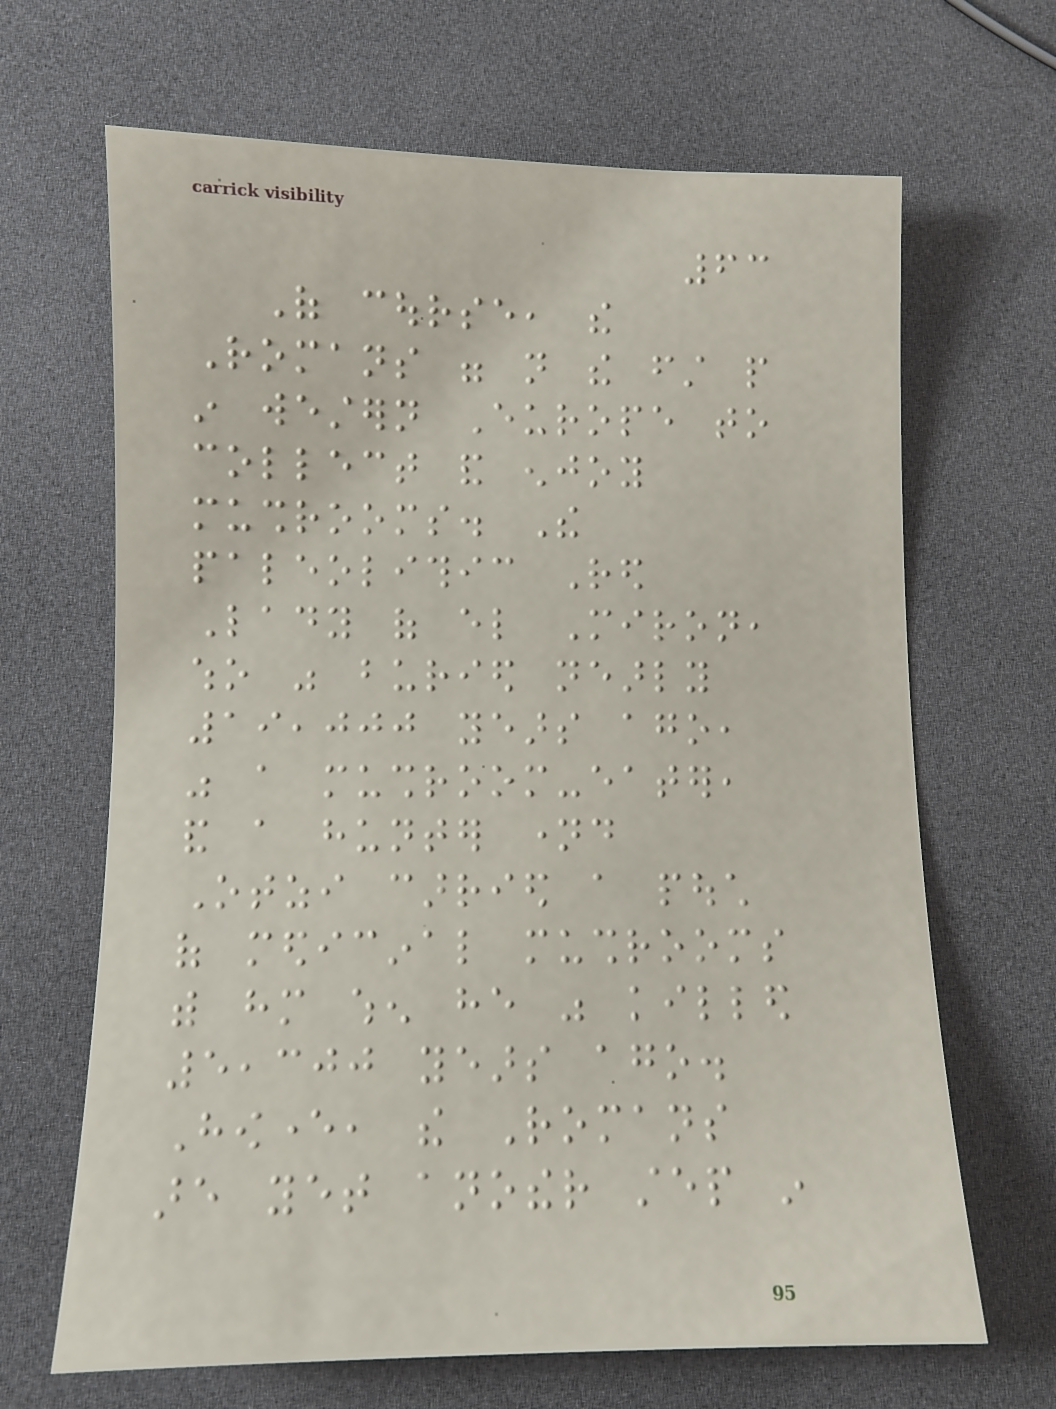63
Of course, the
Romans were not the first people
in western Europe to
collect and enjoy
mushrooms. The
paleolithic Red
Lady of el Miron,
who was buried nearly
19,000 years ago,
was a mushroom-eater,
and a hunter named
Otzi carried a pouch
of medicinal mushrooms
with him when he was killed
5,300 years ago.
However, the Romans
are yet another step in
